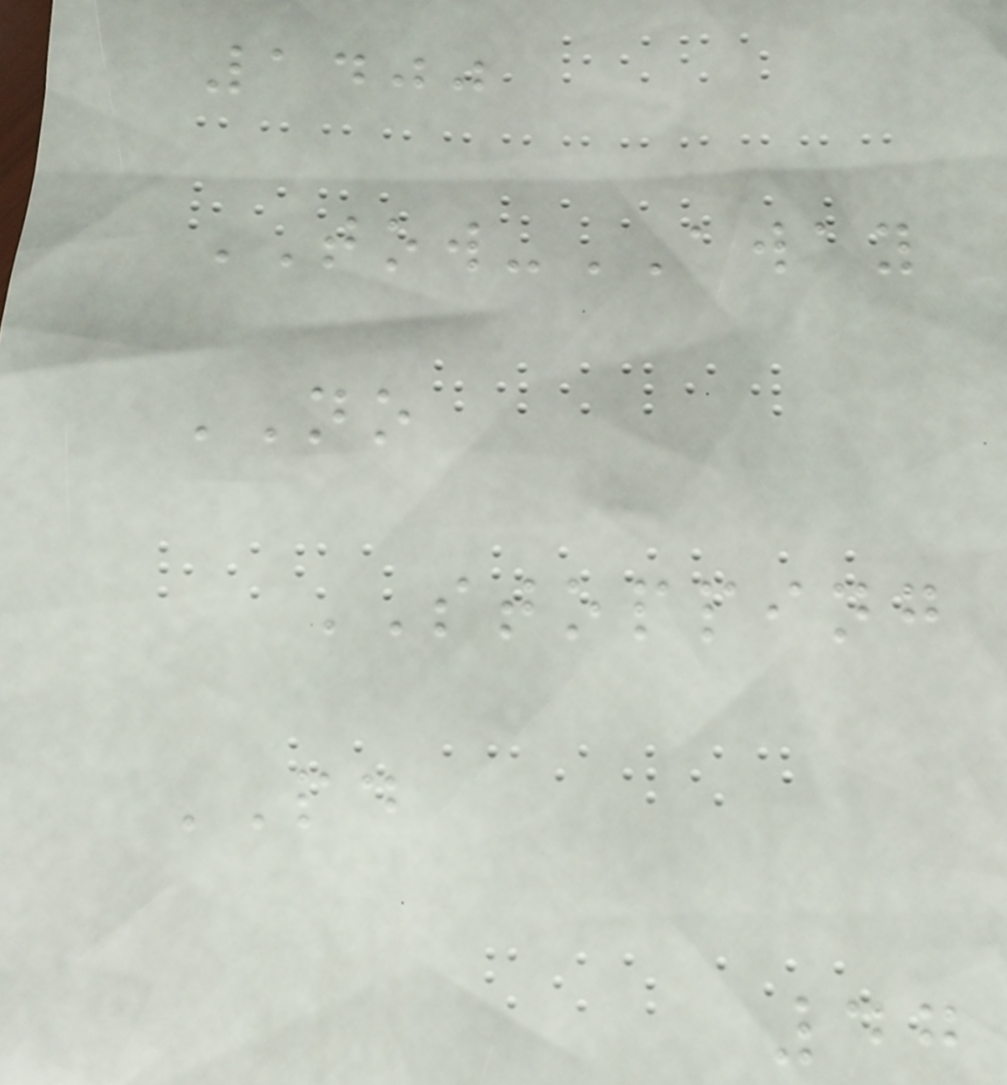1400
TOW-AWAY
NO
STOPPING
PD
47
